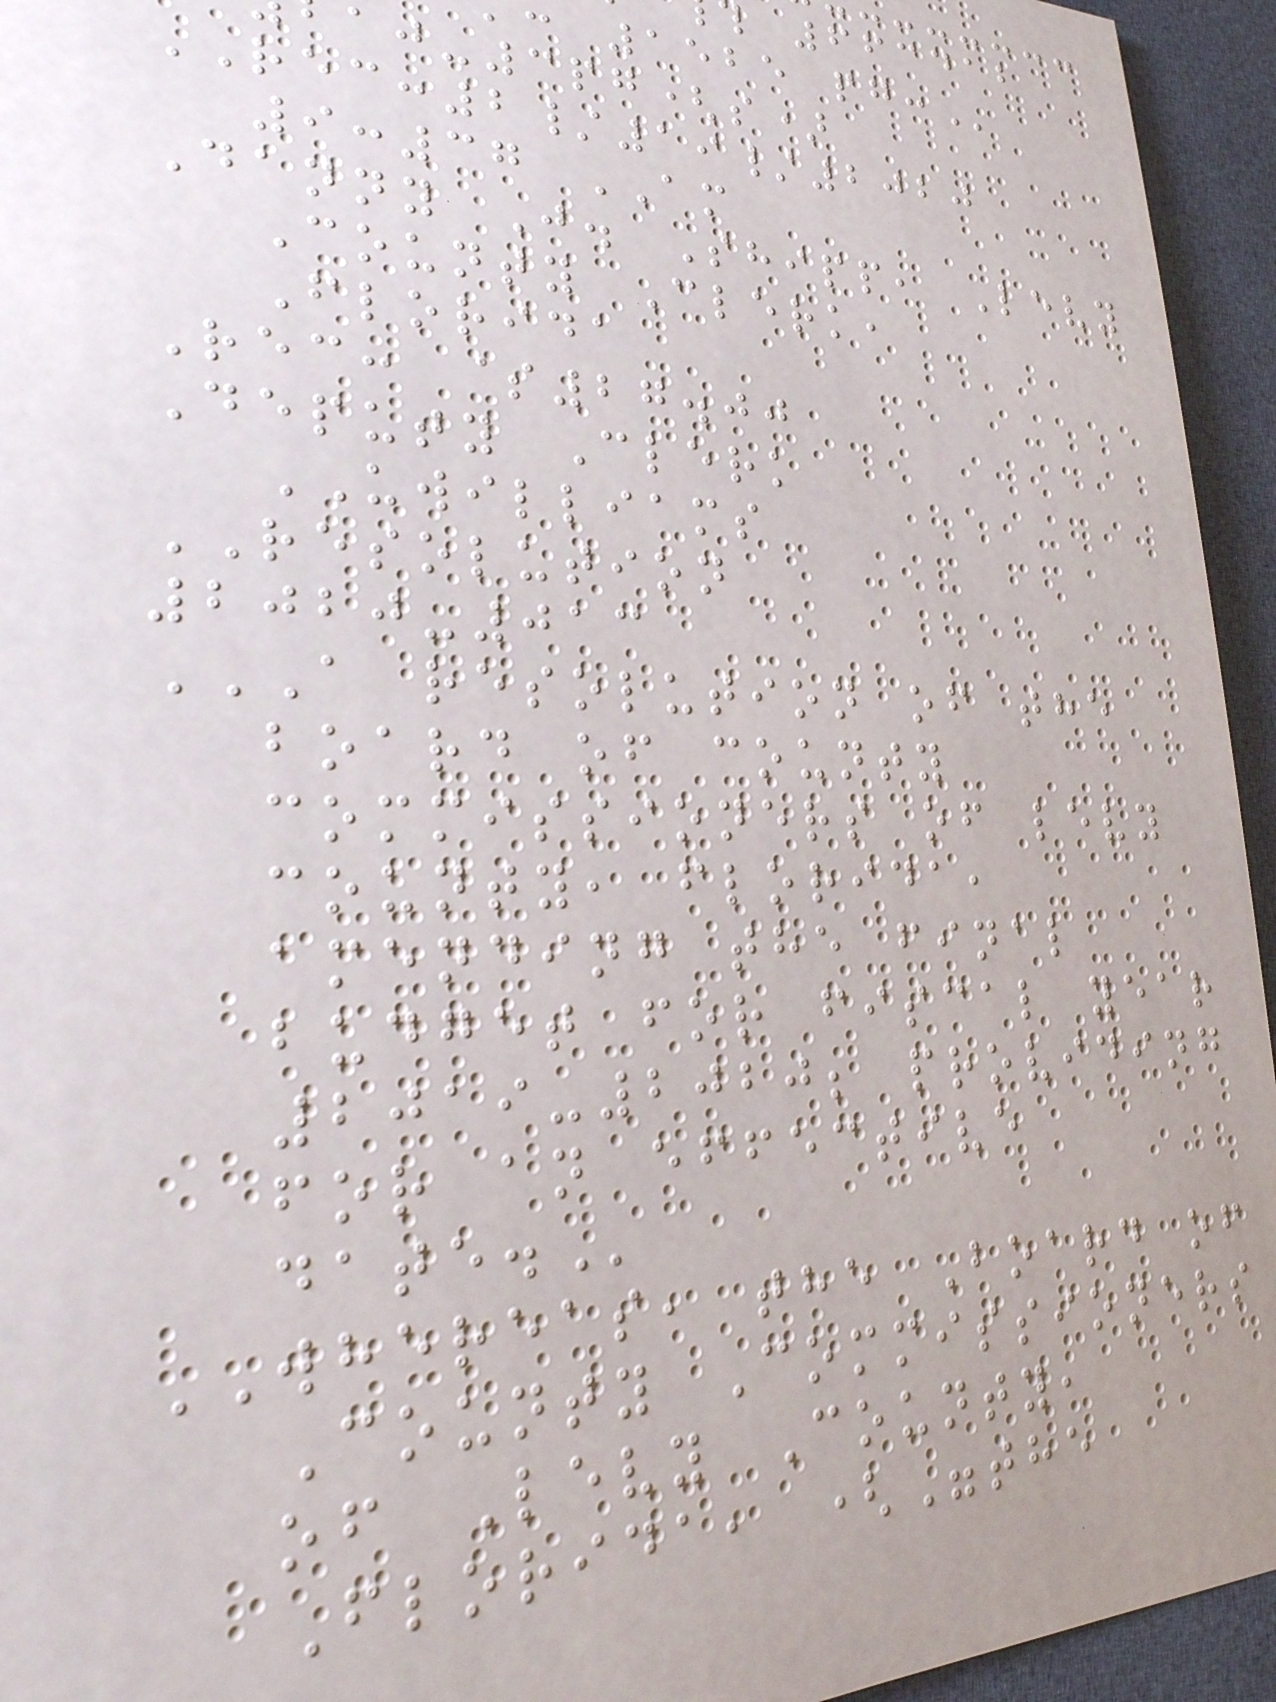663412
-3pg(s)
REC:2/19/2020
9:37 AM
Danny J. Shipp, Levy
County Clerk,
Florida
Rec: $27.00
Deputy Clerk
UWILLIAMS
RESOLUTION
2020-013
A RESOLUTION OF THE
board of county
commissioners of levy
county, florida,
amending the final
budget for fiscal year
2019-2020; providing
for an effective
WHEREAS, the Board of
County Commissioners
of Levy County,
Florida, ("the
